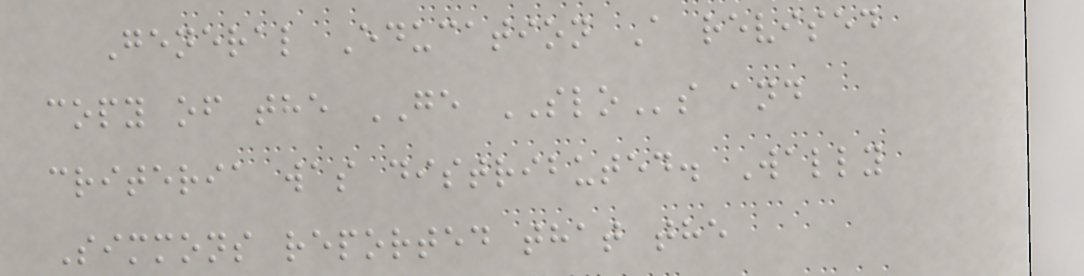General Education A revised
copy of the GE SLOs and
criteria was distributed. Wally
Simmons reported that the
